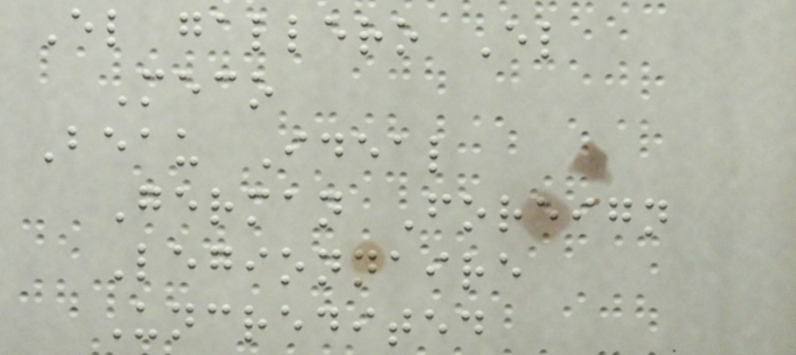El gallero El
Meco
Beau Ideal
German Foreign
Legionnaire
Uncredited
